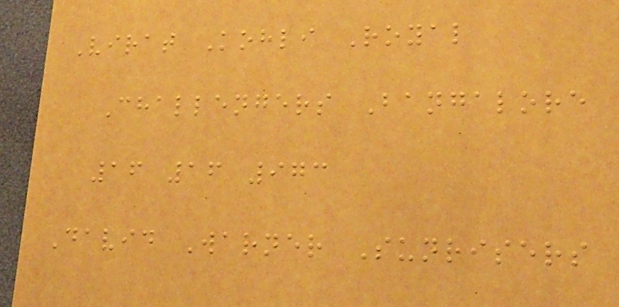Virat Kohli Royal
Challengers Bangalore
16 16 973
David Warner Sunrisers
